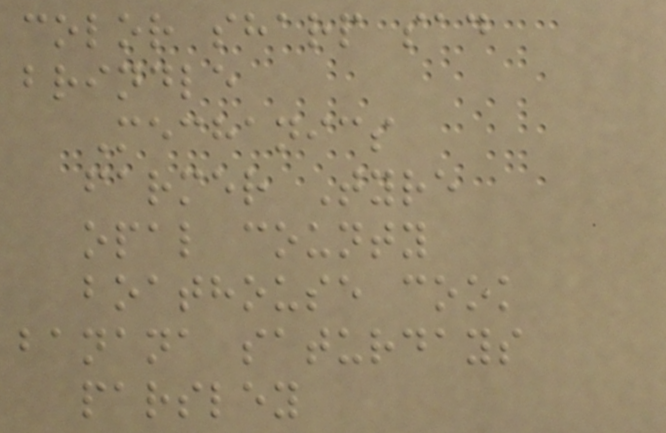color sharp sad
brindle
Mechanics
farmer Tyre
opal county
boathouse cook
banana saturdays
parsley
